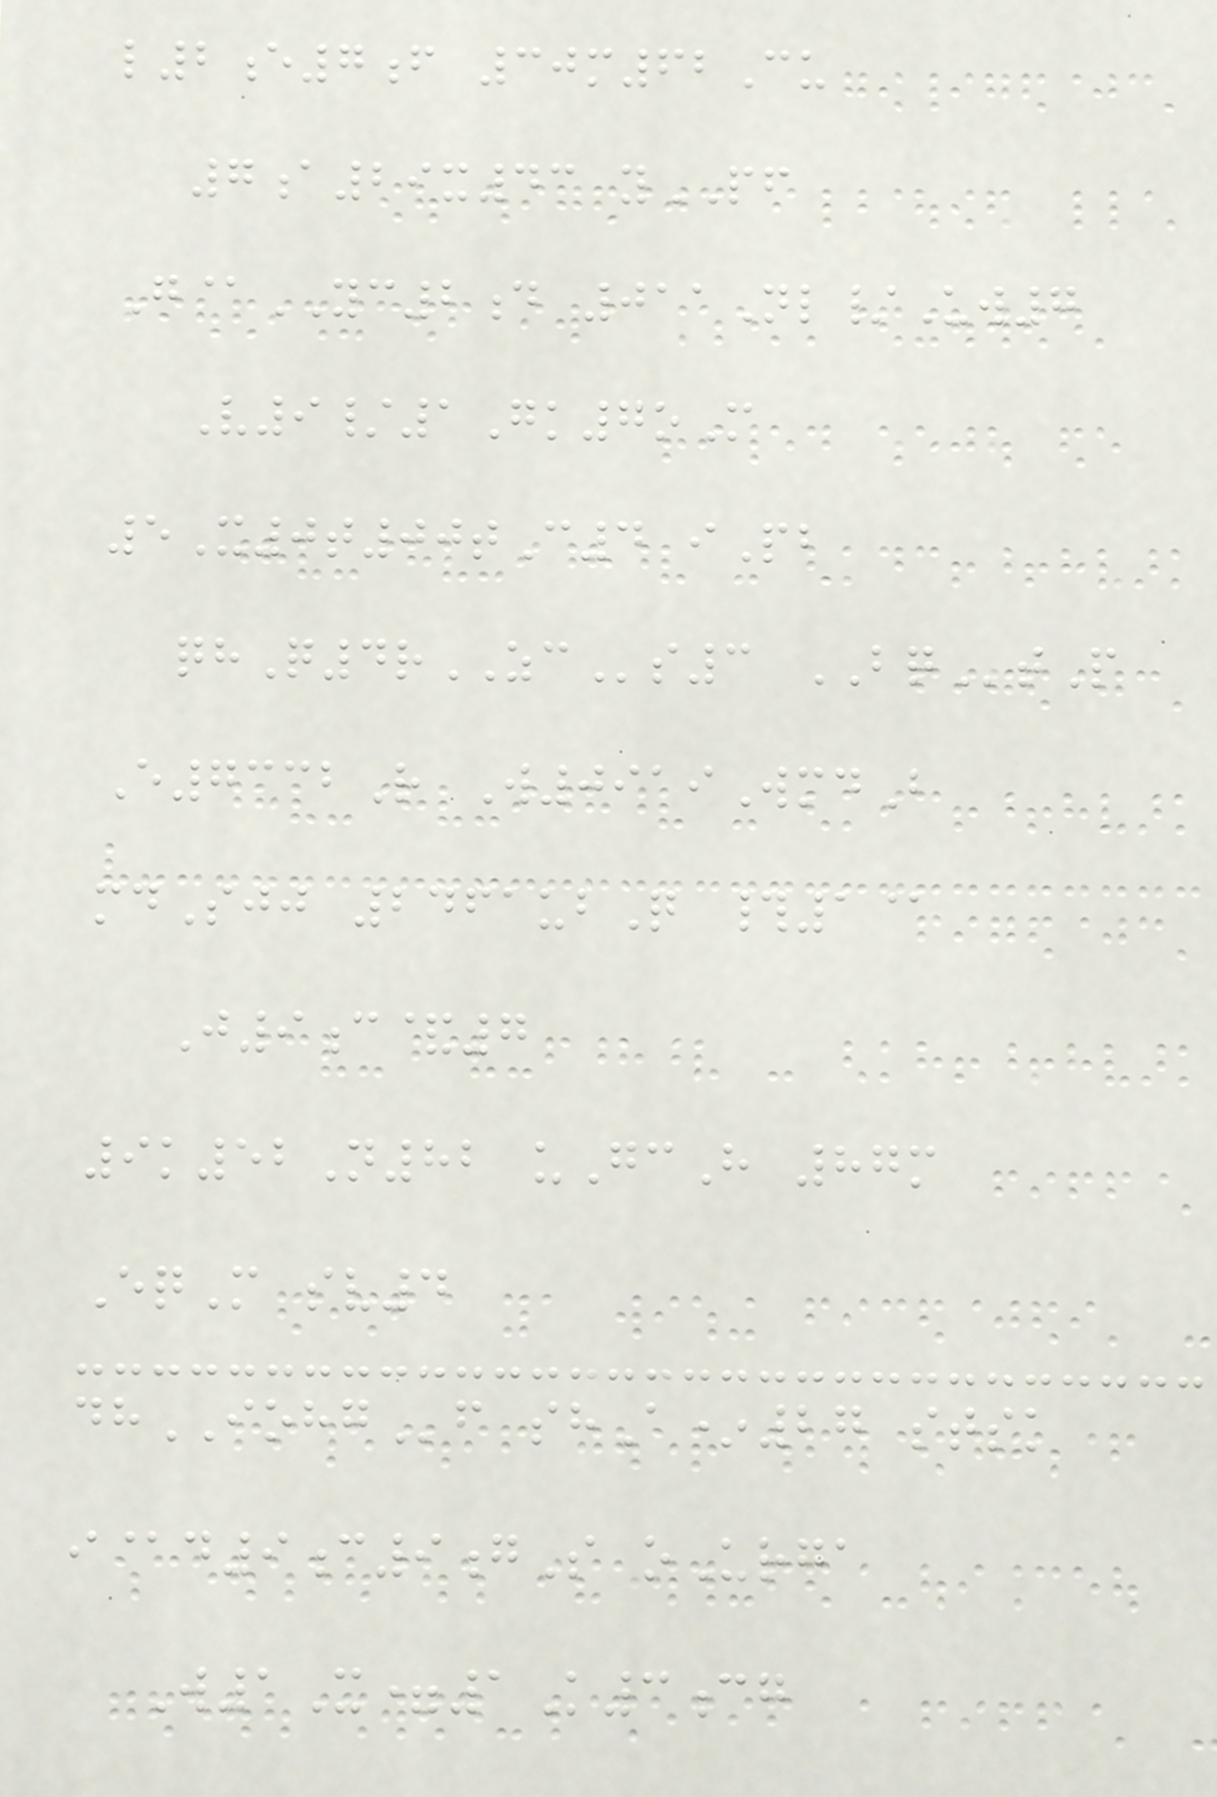l2e7f 30m62Cu
7a29x43 yPF
G@YC2d 011Nl/Uw7
V9/1Gk7oM
5X0t00tC4 iPb
qhQ4rZCs3 BQtP
E7332R W0919WmdB
mdSjj 2461ubQ #1@
J9c&7
9k52N82 uGcH 87m
EqM sv4
dhIOHGf shA*27 stsk
i@d9c9gS oUrga
W1X=1K3cg
